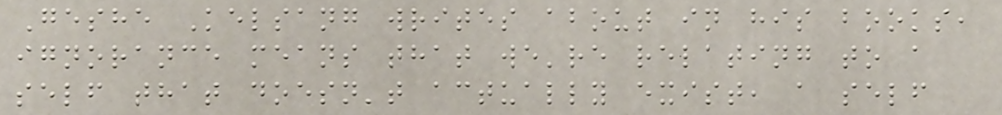Geshe Kelsang writes about in his books,
ignorance means that we're relating to a
self that doesn't actually exist, a self
